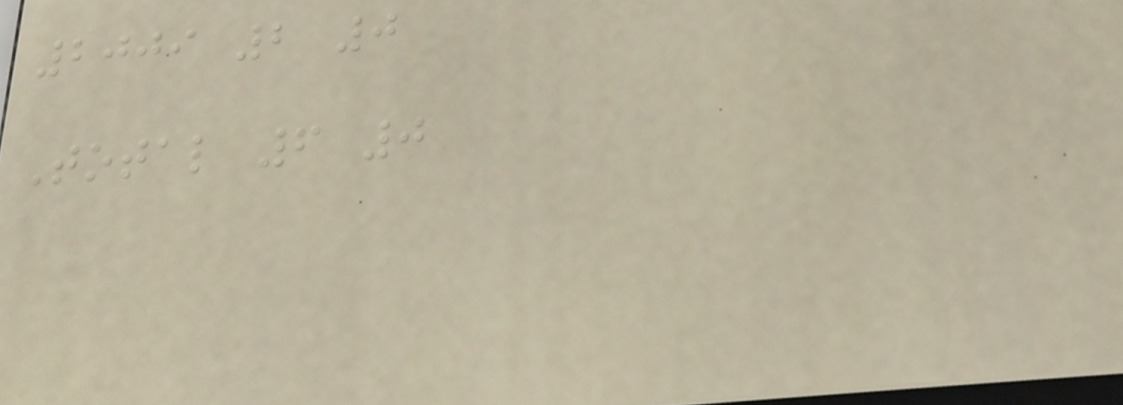2009 2 0
Total 6 0
